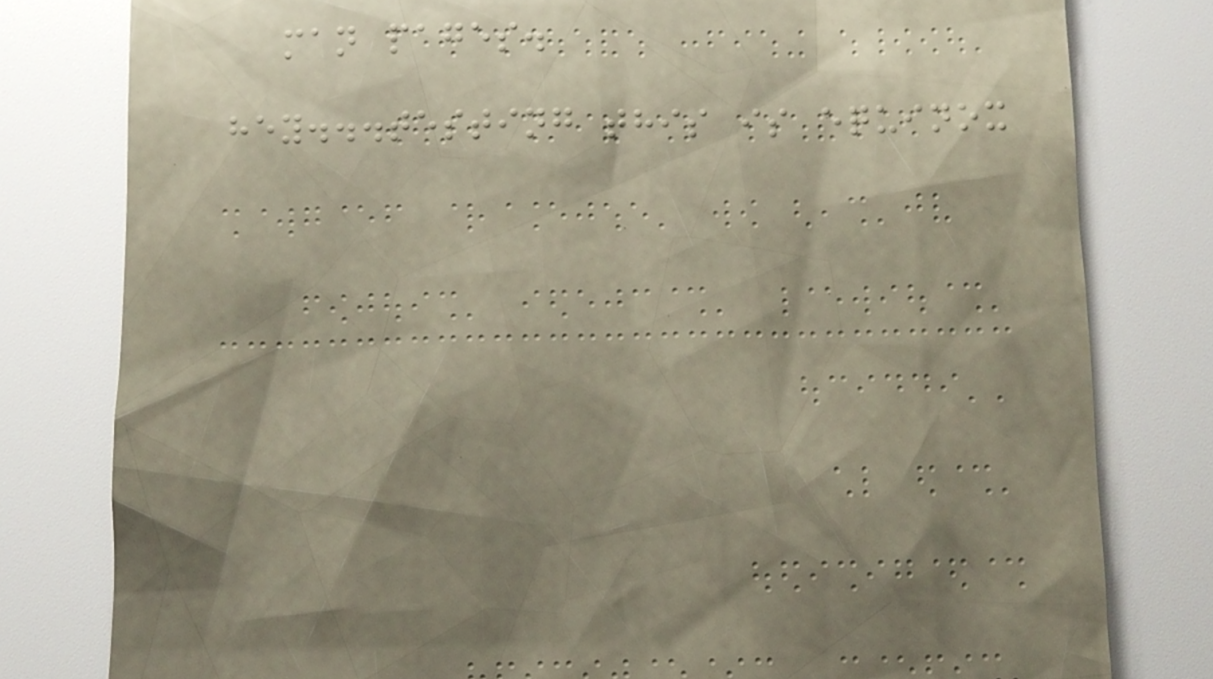man pages.
hey...testing this is equinox
